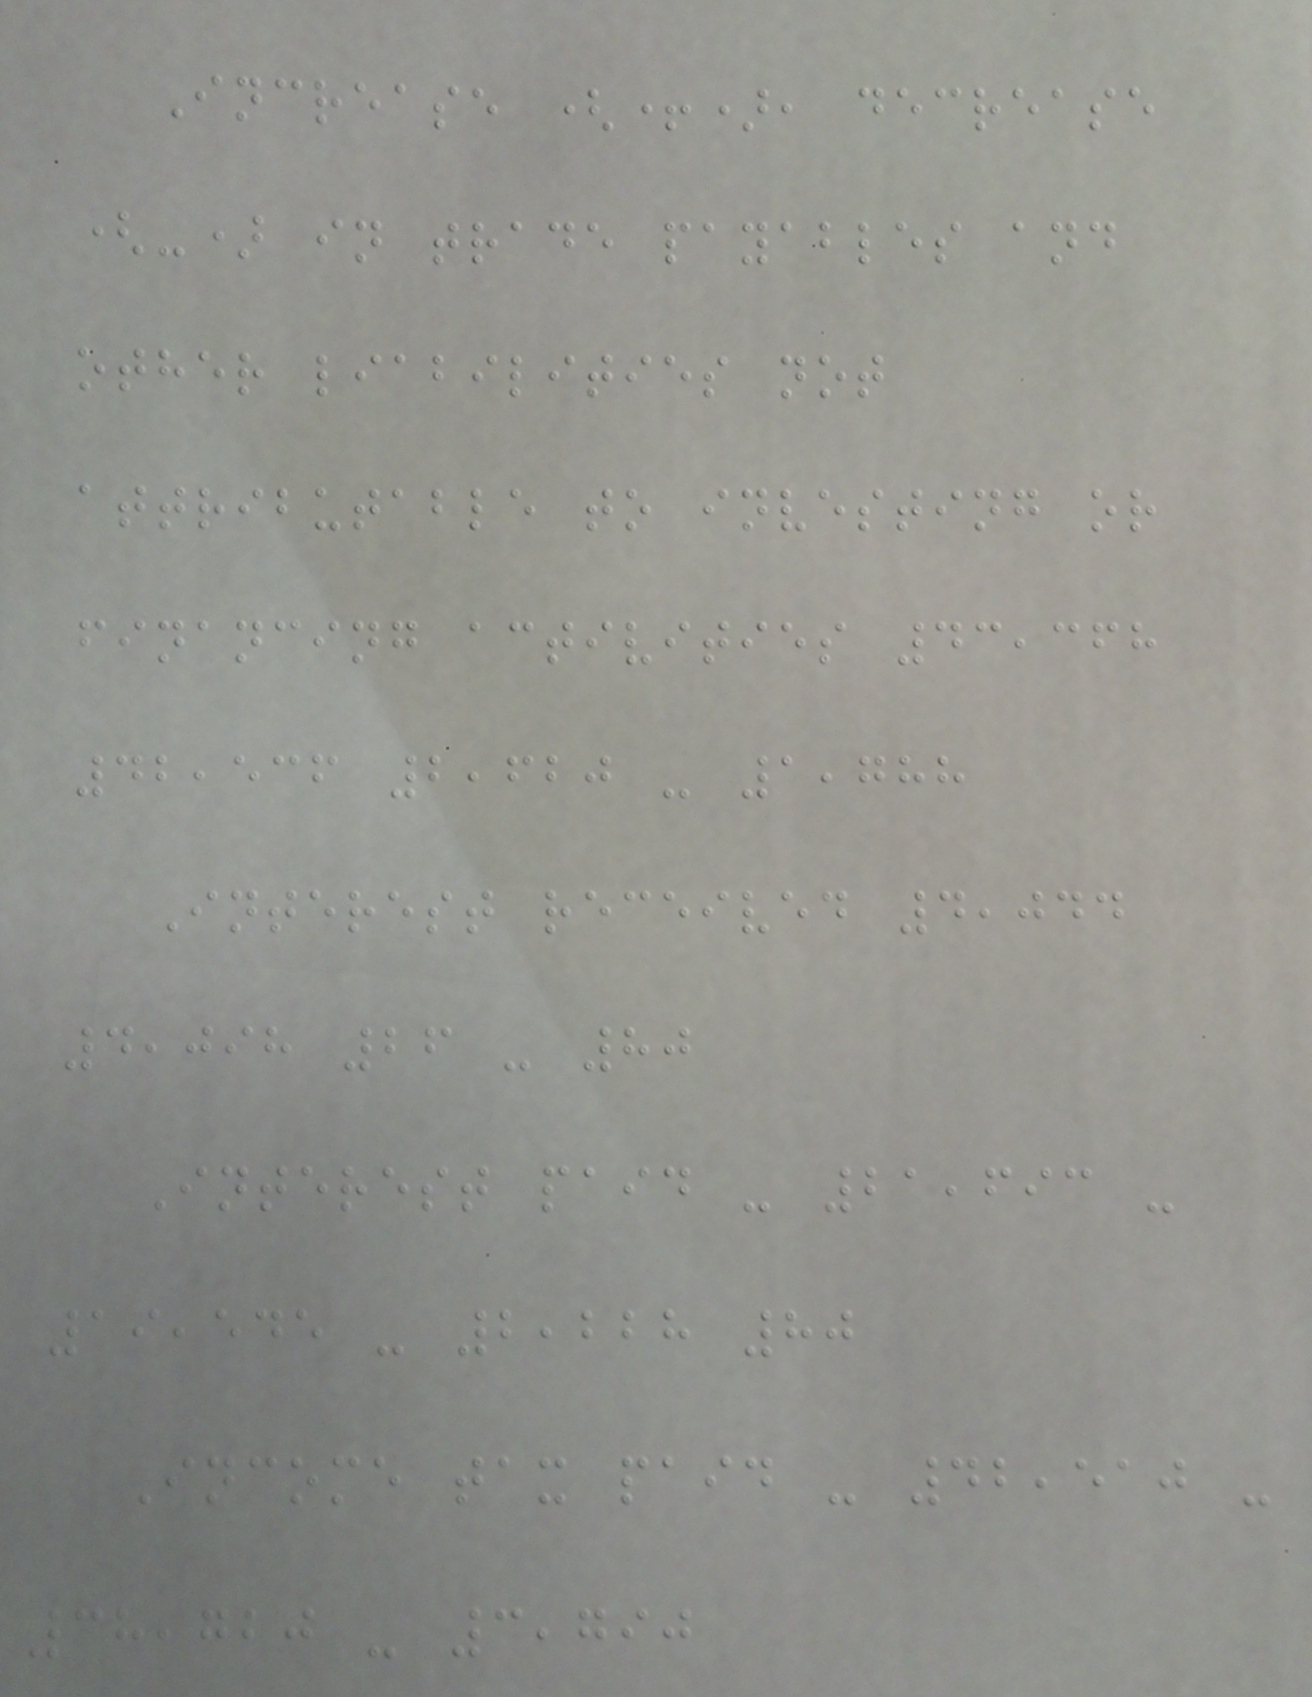Increase (+), decrease
(-) in trade payables and
other liabilities not
attributable to investing or
financing activities 43,368
42,536 2,620 - 1,788
Interest received 4,044
4,098 26 - 80
Interest paid - 21,693 -
19,545 - 2,228 80
Income tax paid - 42,510 -
38,720 - 3,790
